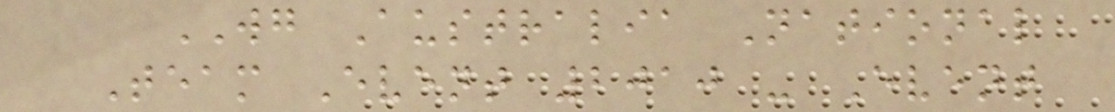WG Australia National
Team Event 2010 - Event
